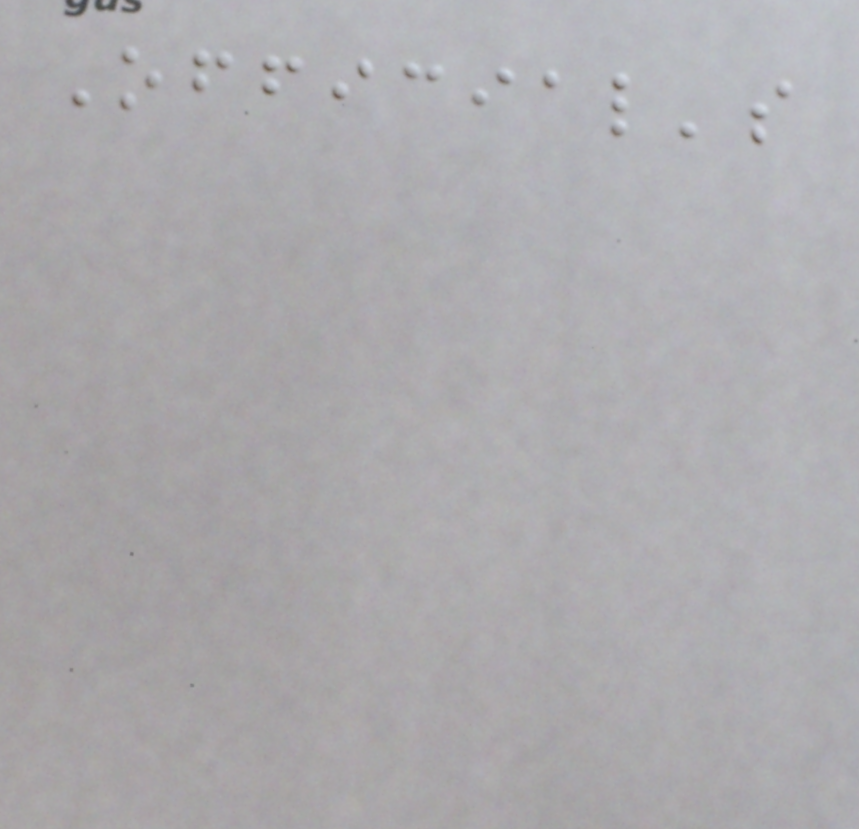Official's
